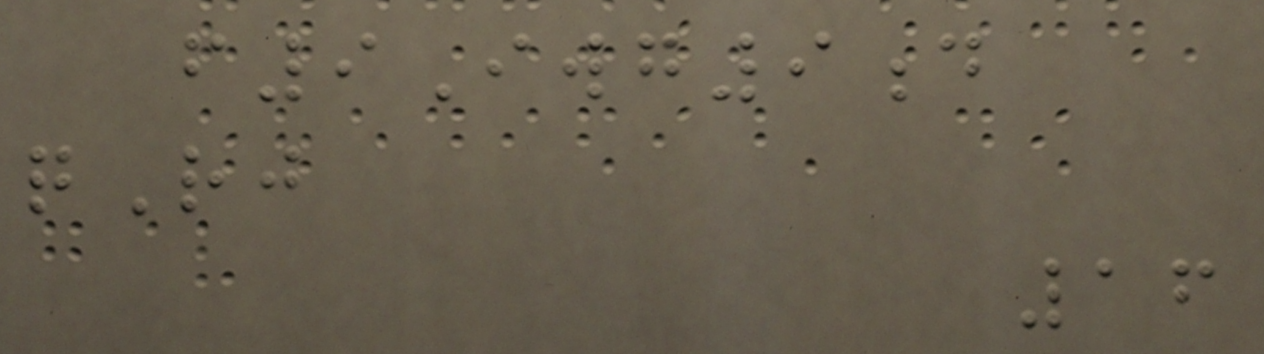f9Iwg9d
qRj
16
